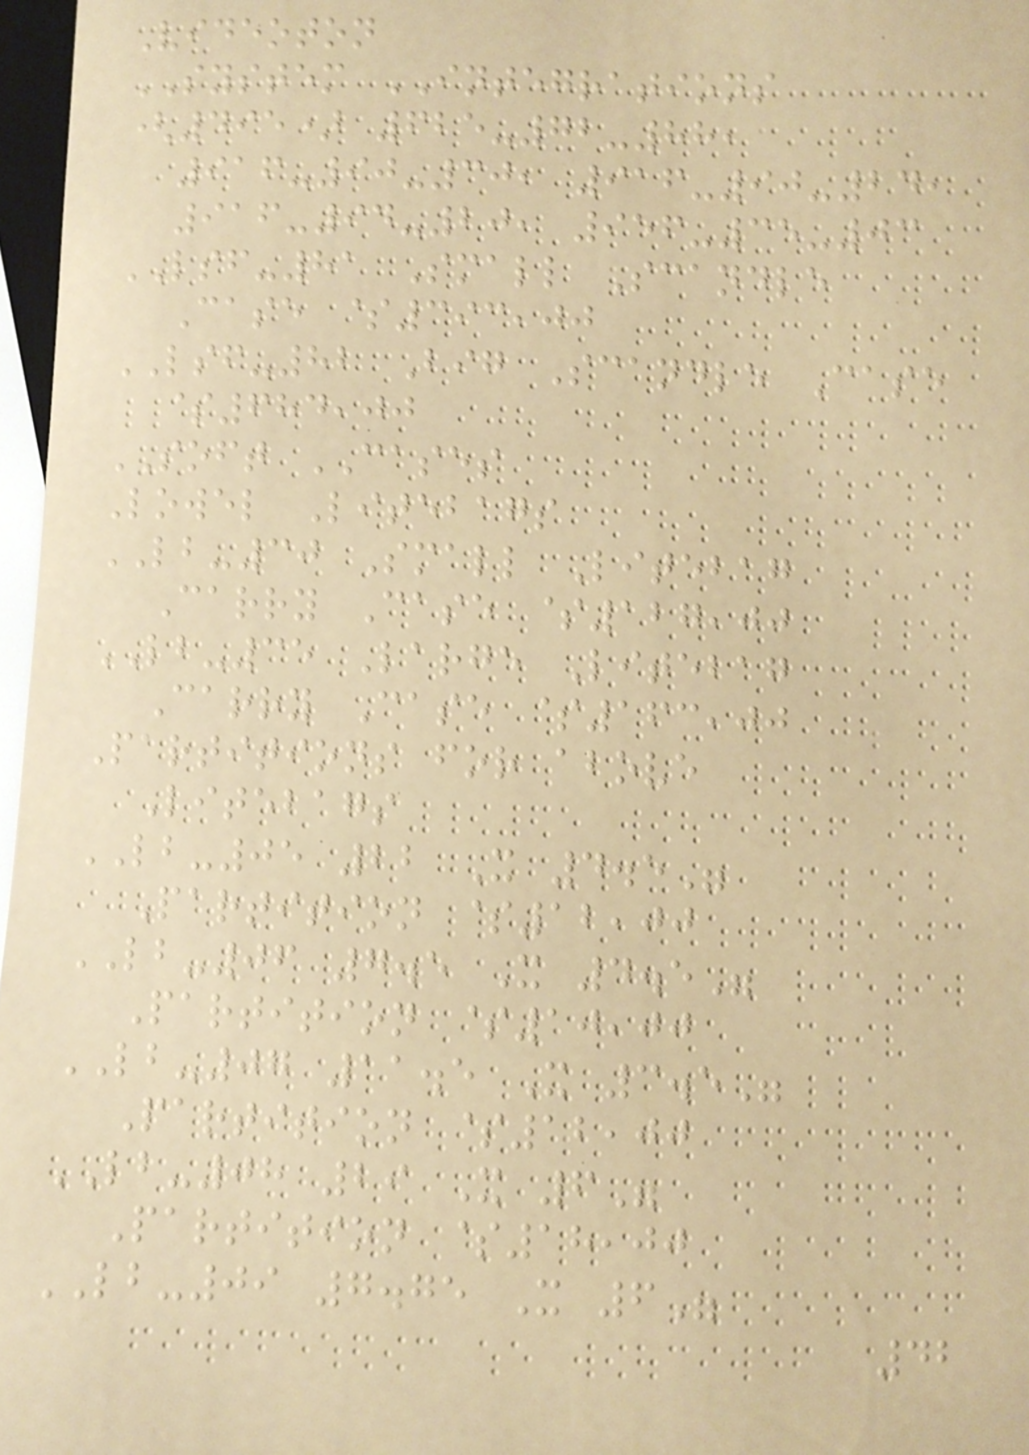Videoton
SYSTEM INTEGRATIONS
(495) 625-72-88,
916-90-30, 916-90-24,
916-94-20, 956-35-03
LSF-81 Small Scandle
Case $393,00
LSF-82 Big Scandle Case
$684,00
SOFT CASES
Lowel Litebags
LB-30 Small Litebag
Carry Case $127,00
LB-35 Large Litebag
Carry Case $163,00
Partitions for above
Litebags
LB-05 22 X 4.5"
Partition $12,00
LB-06 7.5 X 4.5"
Partition $10,00
LB-07 11.5 X 3.5"
Partition $12,00
LB-08 29 X 6"
Partition $18,00
LB-09 7.75 X 6"
42
